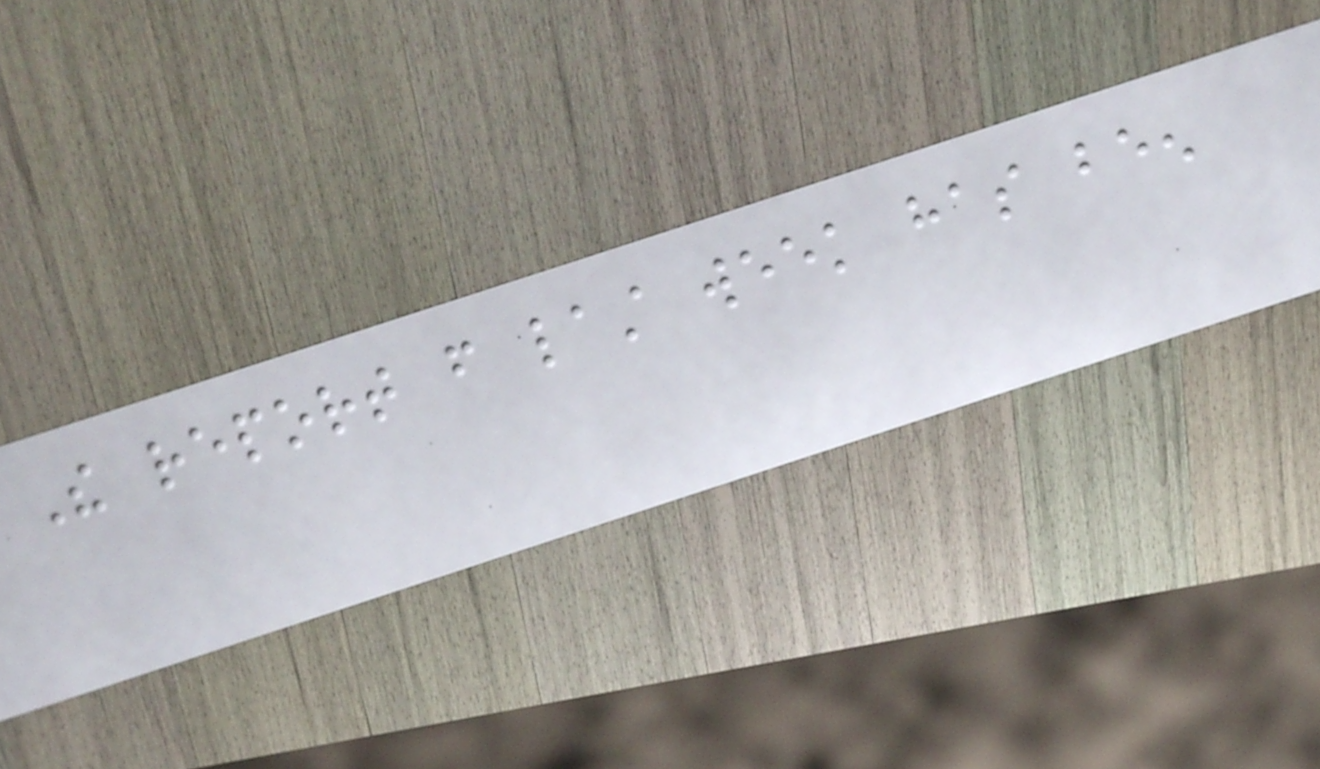The report from last week has been
